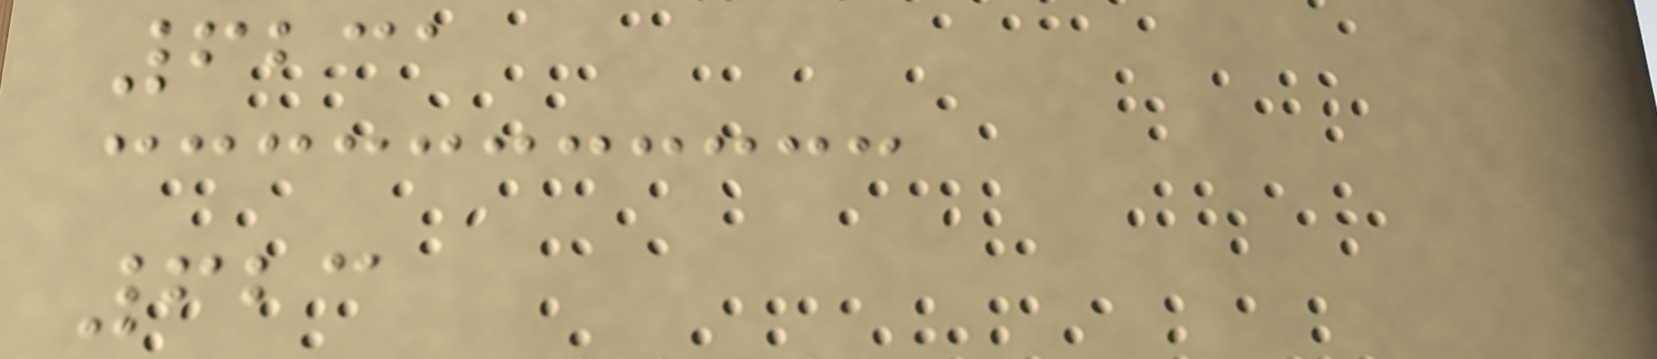6231
623
